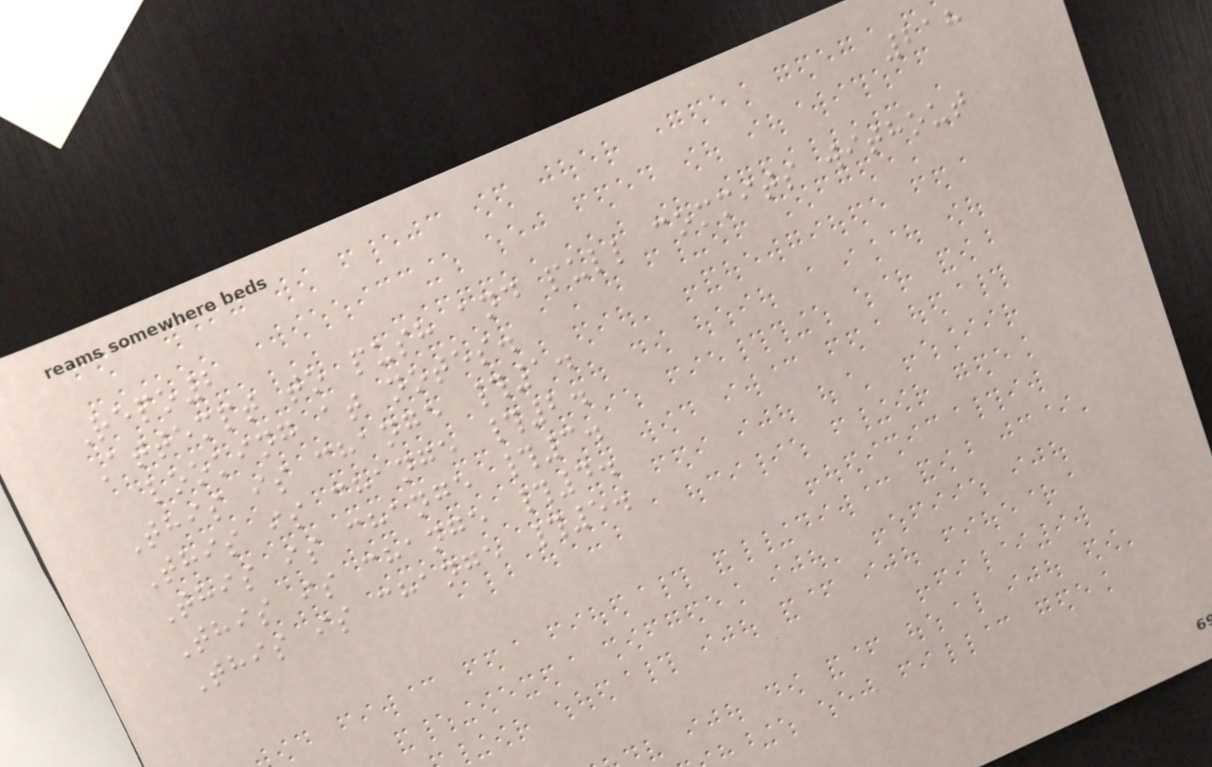218
Repo2
Attempt to push and pull commits without
looking at notes.
This is change #1.
This is change #2.
This is change #3.
This is change #4.
This is change #5.
